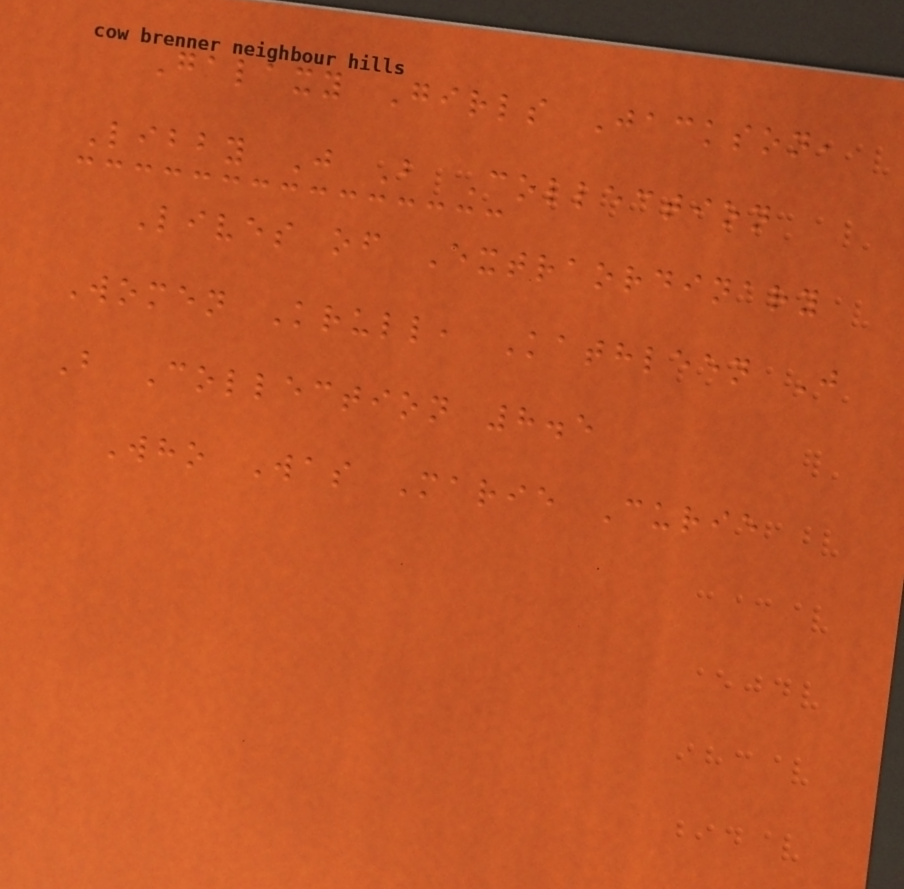Galaxy Girls Jackson,
Libby J B Collection
Lives of Extraordinary
Women Krull, Kathleen J
B Collection 8.5
Who Was Marie Curie
